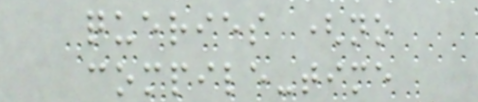queries (no
compile-time
